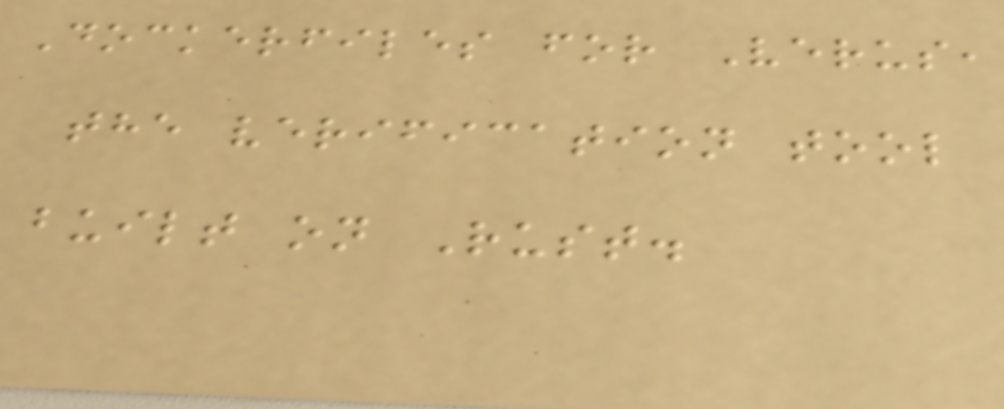Dockerfiles for Verus,
the verification tool
built on Rust.
